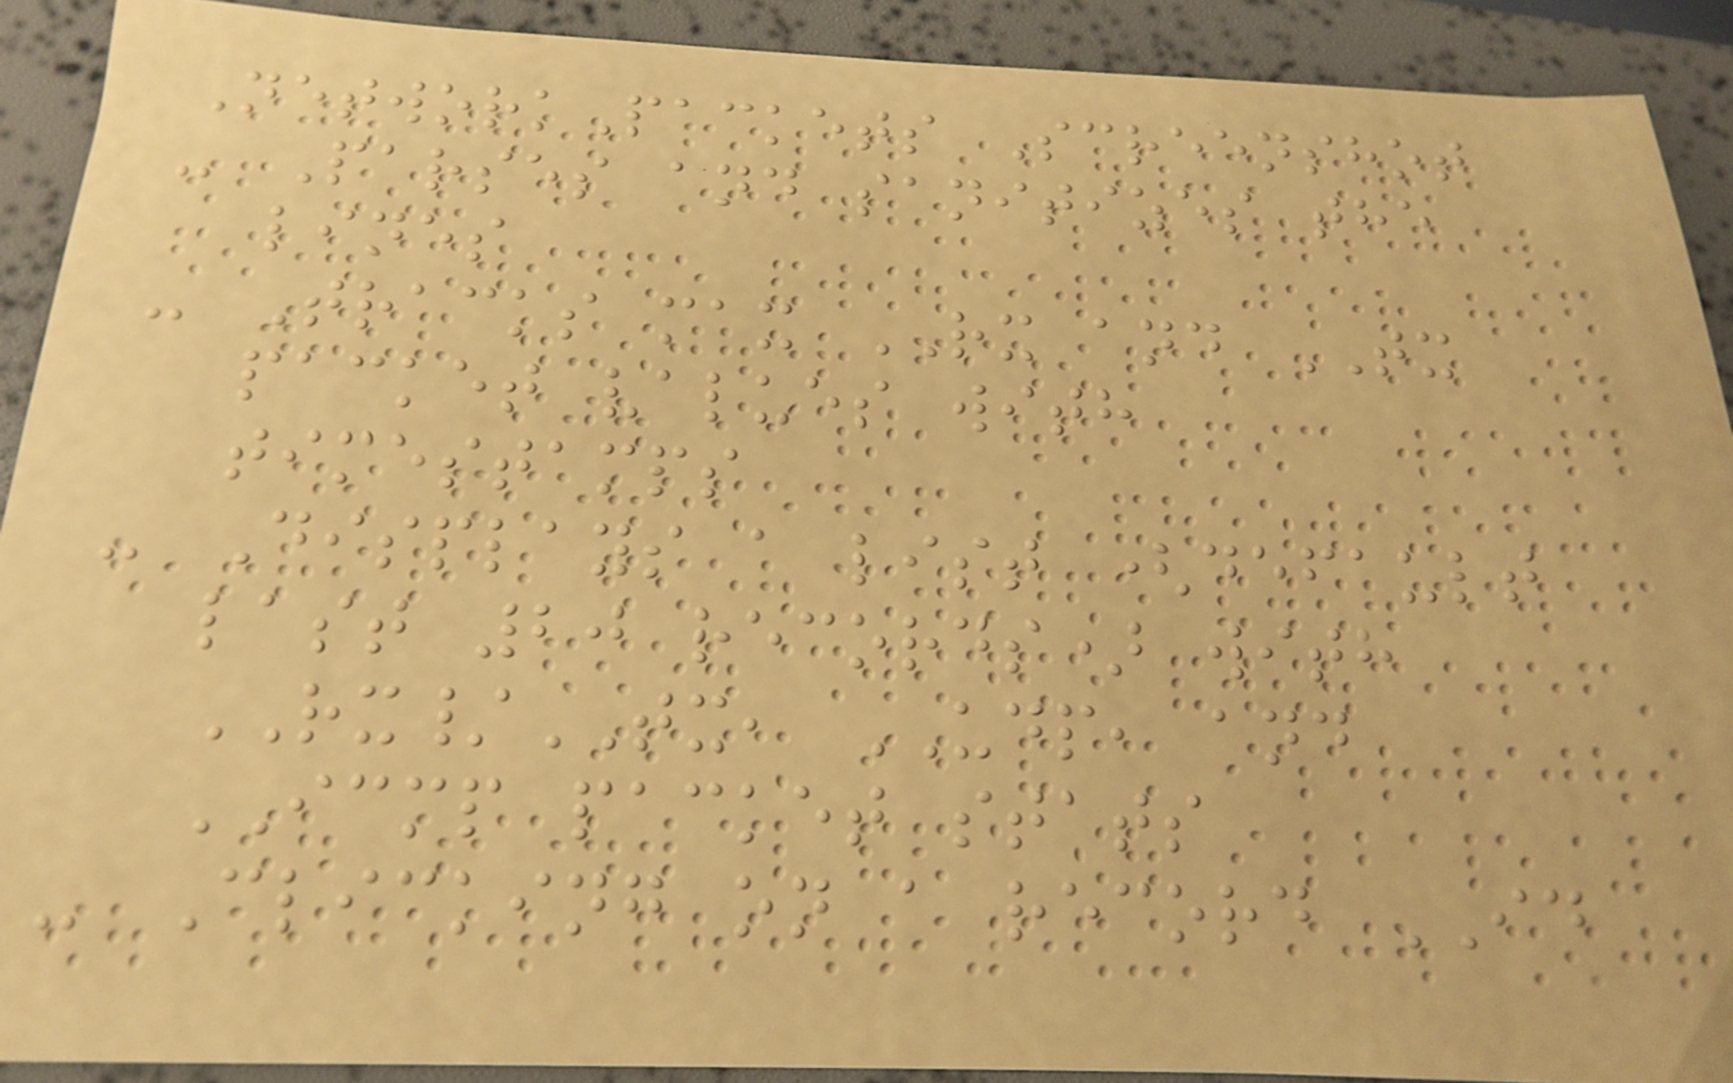NetworkPackets Screenshot
- Parses and sanitizes the
lines
- Tracks max RX and TX
packet values with
timestamps
- Displays a list (default
last 20 records) with
RX/TX, UDP, and
ICMP packet stats
- Clicking on a record ID
